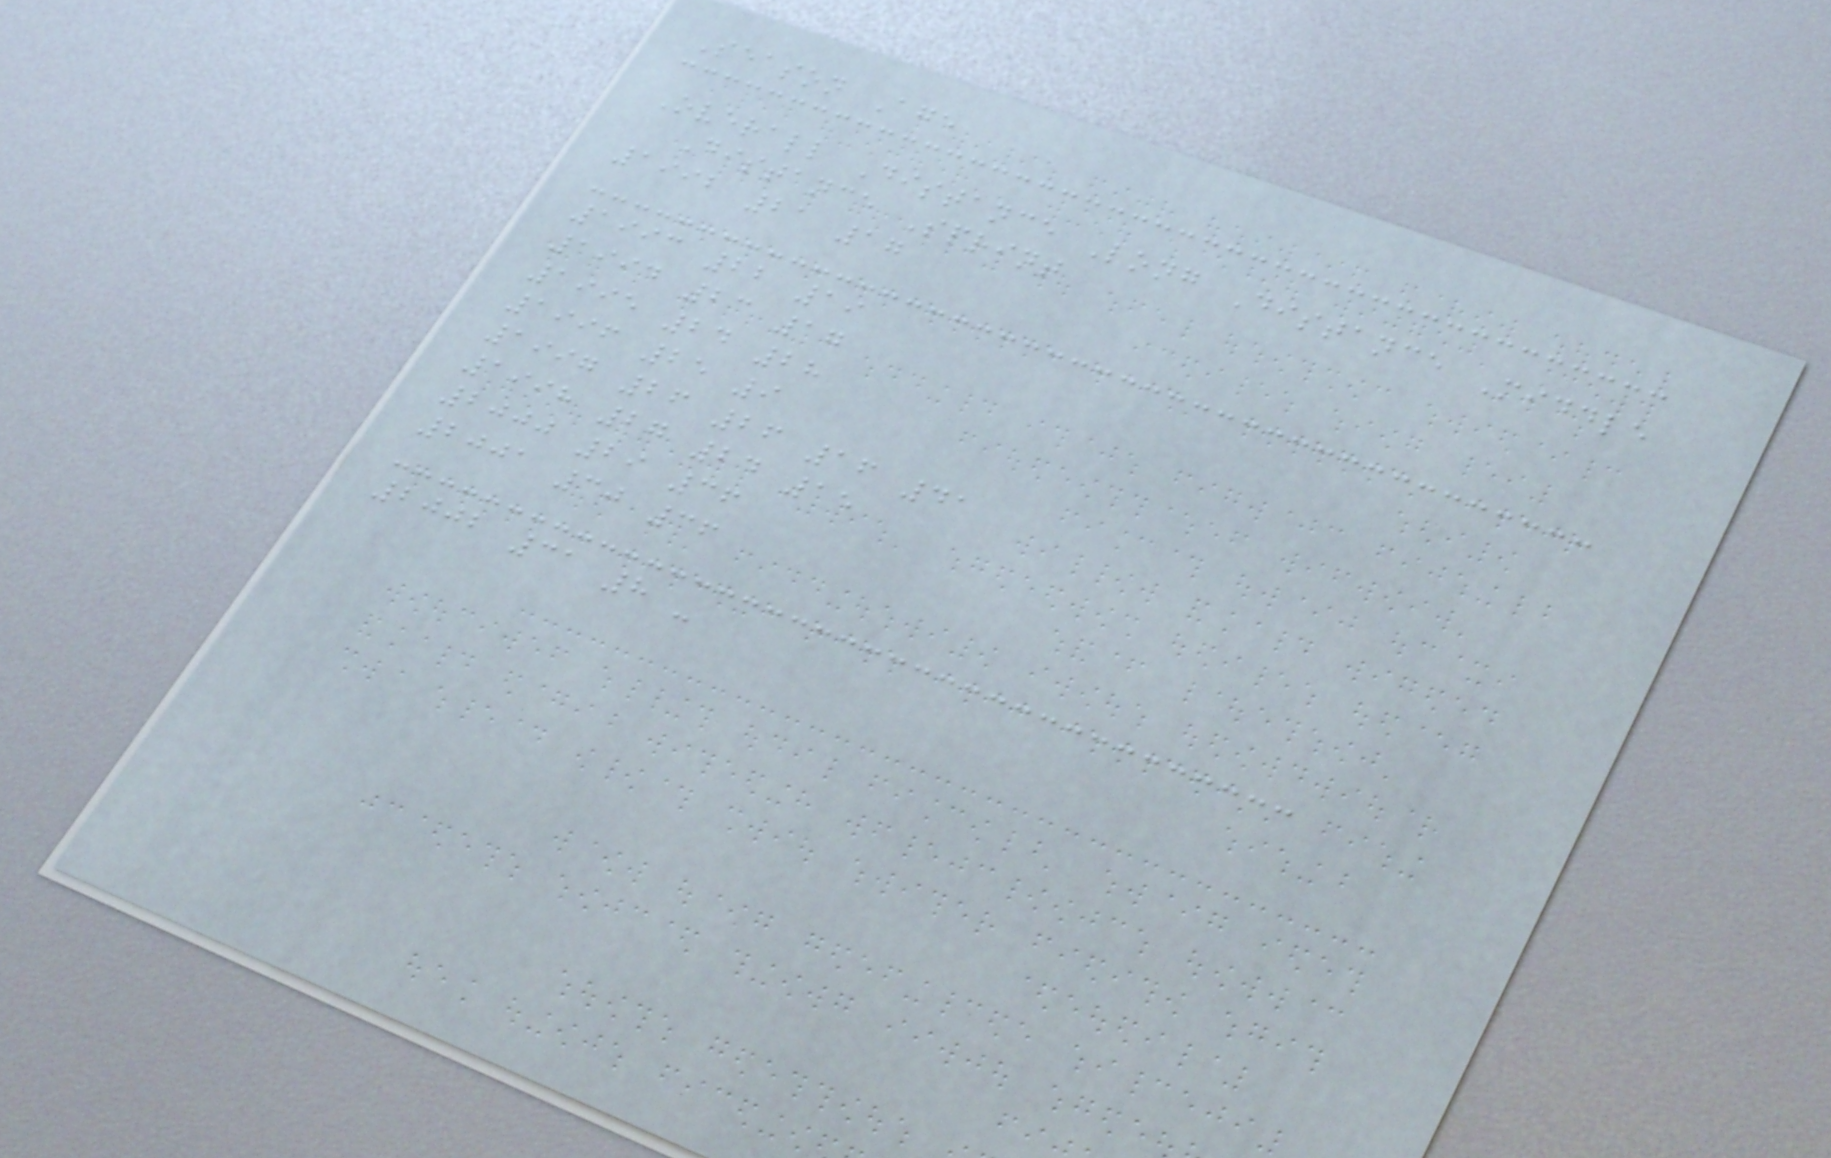Season Age
Overall Distance Long Distance Middle
Distance Sprint
1992 21 17
1993 22 19
1994 23 17
1995 24 28
1996 25 9
1997 26 26 16 41
1998 27 24 15
2000 29 36
2001 30 36
2002 31 8 -
